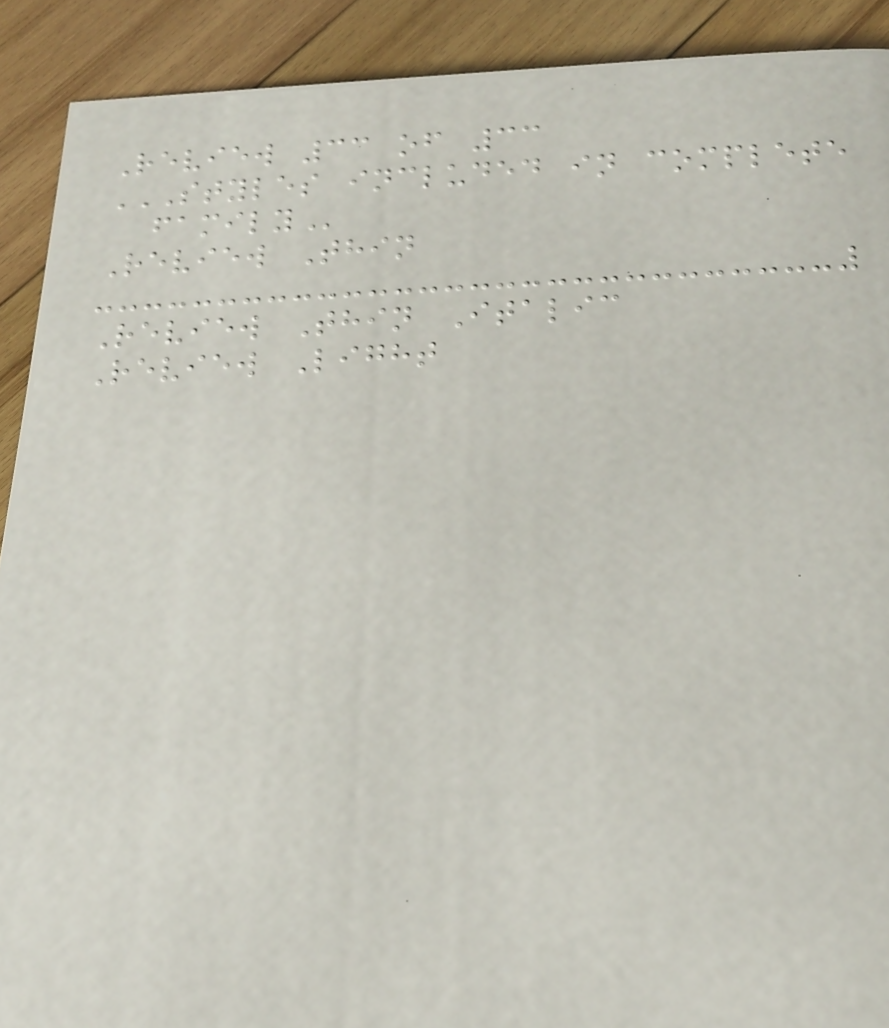Review 33 of 33
STYLES INCLUDED IN COMPLETE
FAMILY
Review Thin
Review Thin Italic
Review Light
